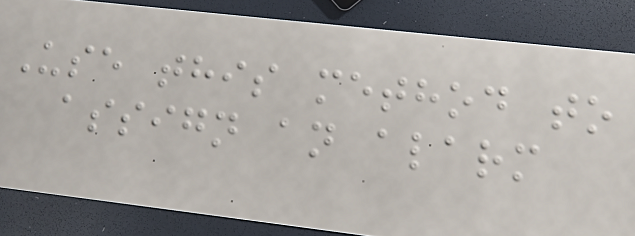Use this method to
assign an alarm
